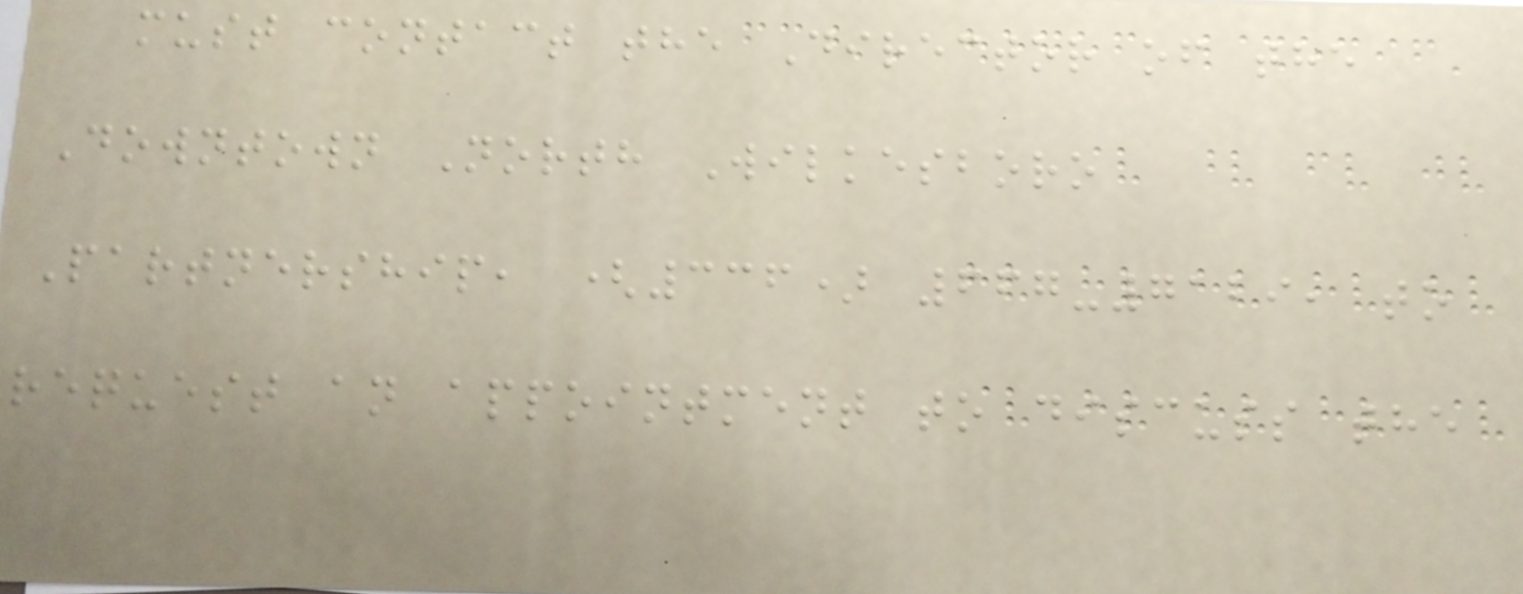must contact the Director of the
Downtown North Wilkesboro
Partnership, (336) 667-7129, to
request an appointment to discuss the
